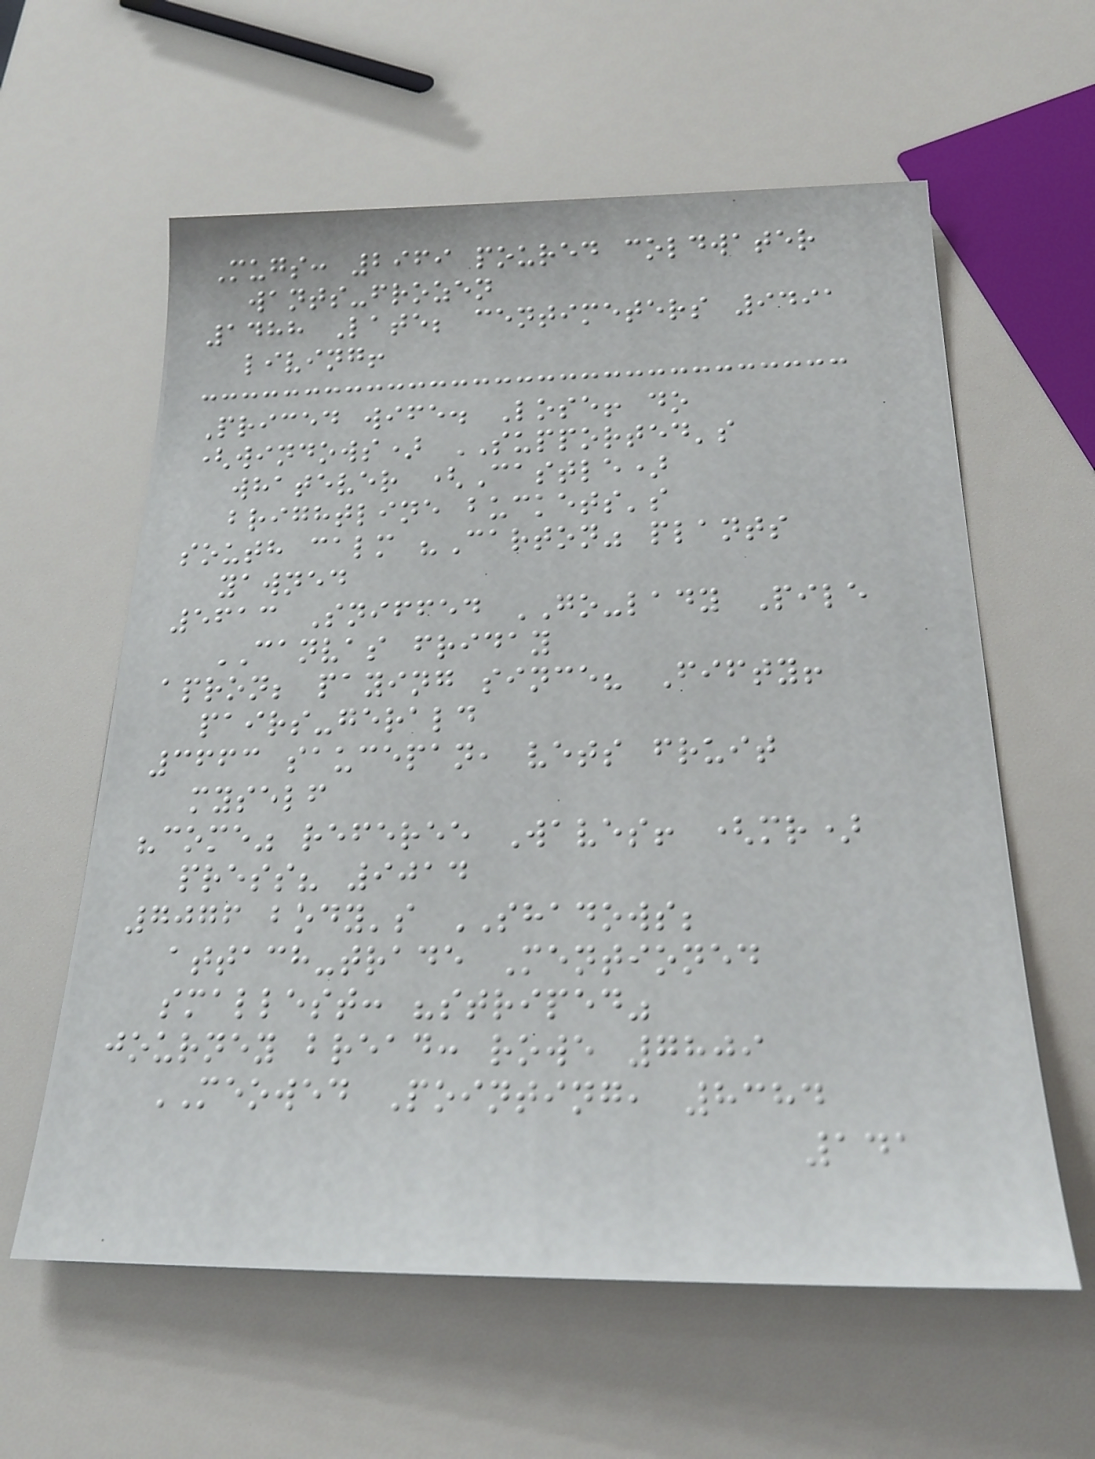Mugs: 2969 poured coldwater
wants-frozen
1488 Late; centimeters 9491
living!
Priced wife. Lose! do
(windows) SUPPORTED's
whatever (Castle)
brightline buckets's
south calm "Carton" plants
yawned
5613 Sniffed GO-lady Pile
CANVAS friday
apron; paying since? Fifty!
pairs-gerald
3663 saucepan, vets fruit
myself
"come" referee Waves! (mr)
press? 9014
7076 body's SHADOWS;
attach-trade Mentioned
smallest: "striped"
journey bread: rowe 7809
MEOWED Pointing, 8384
141
